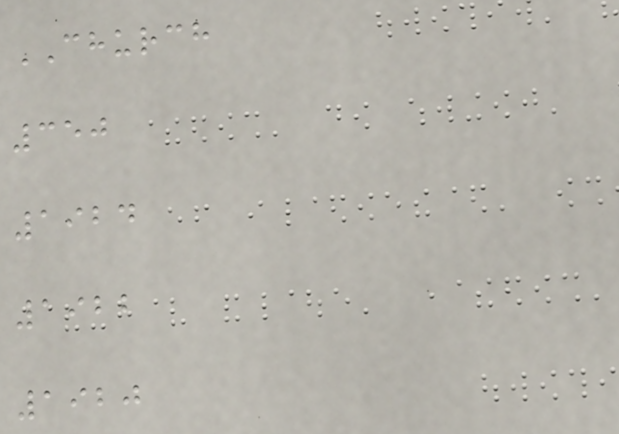CHURCH
350
1924
1922
1920
